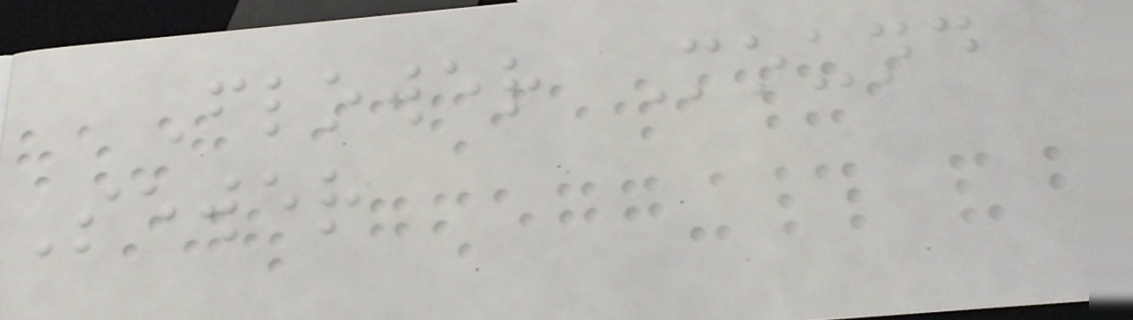Flower Mound
Sewer
